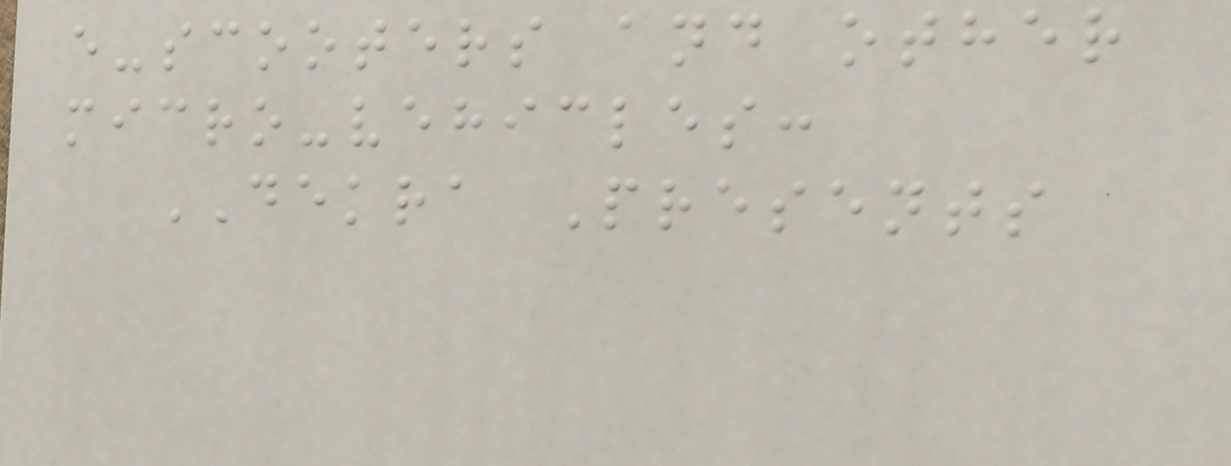e-scooters and other
micro-vehicles:
DEKRA Presents
